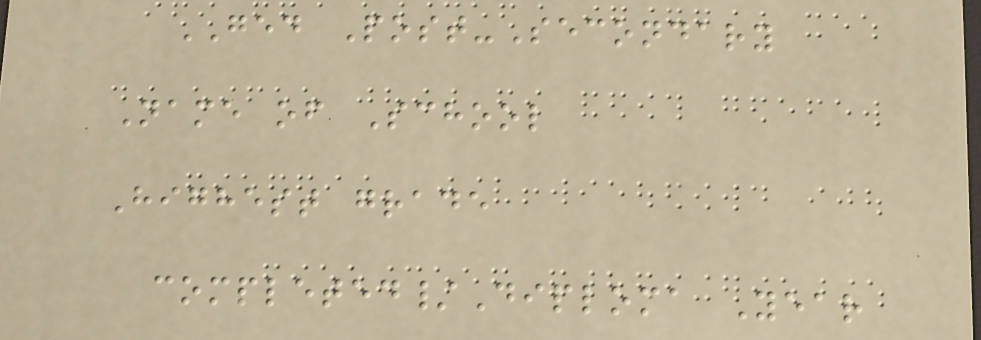GED Post-Secondary
Name of School
Highest grade
completed/Diploma Year
